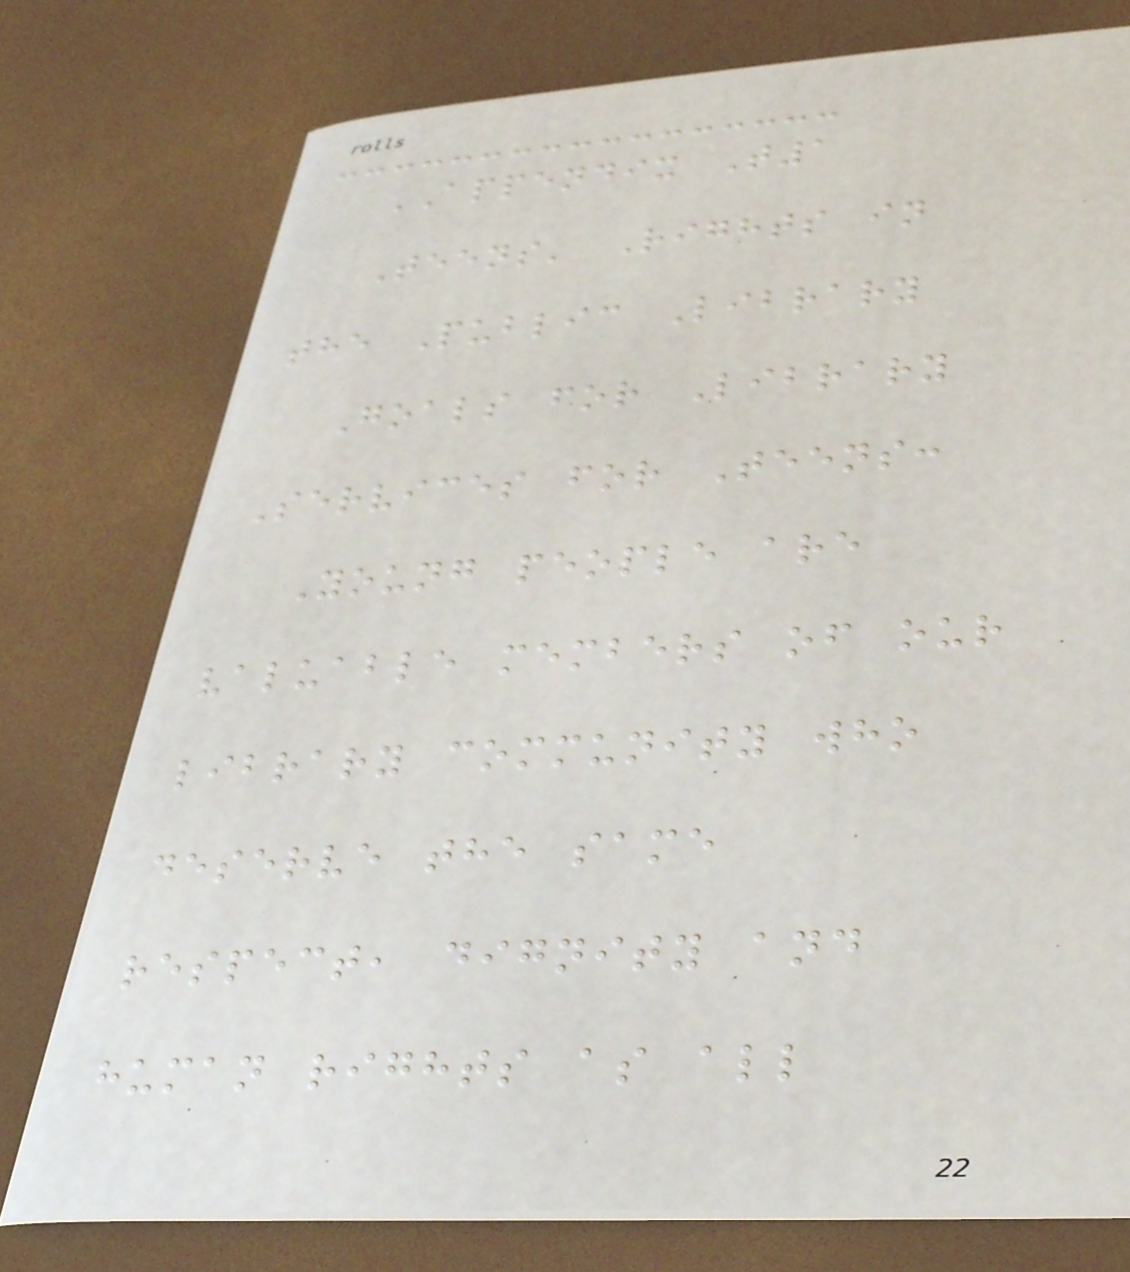APPENDIX T1
Teens' Rights in
the Public Library
Goals for Library
Services for Teens:
Young people are
valuable members of our
library community who
deserve the same
respect, dignity and
human rights as all
